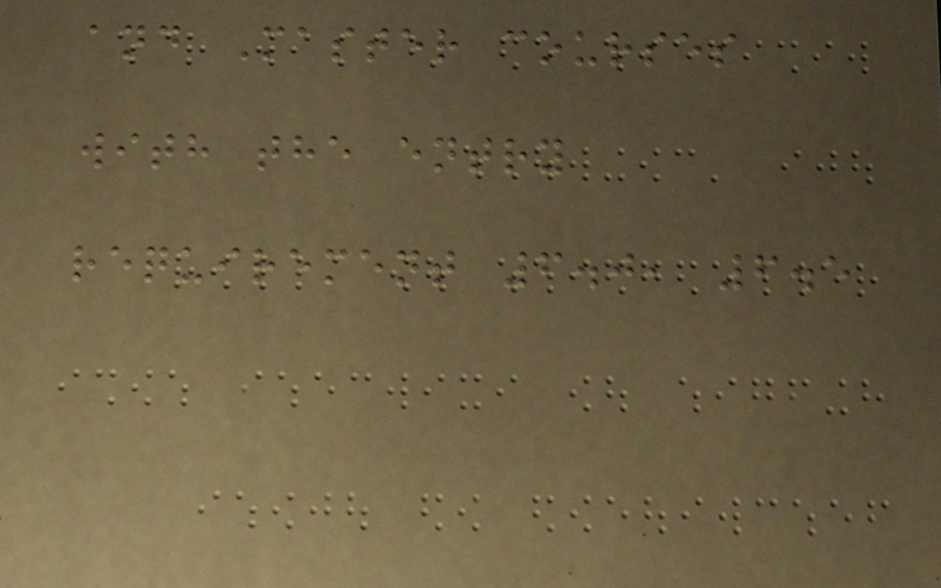and Master courses
with the entry
requirement 6.0, 6.5
